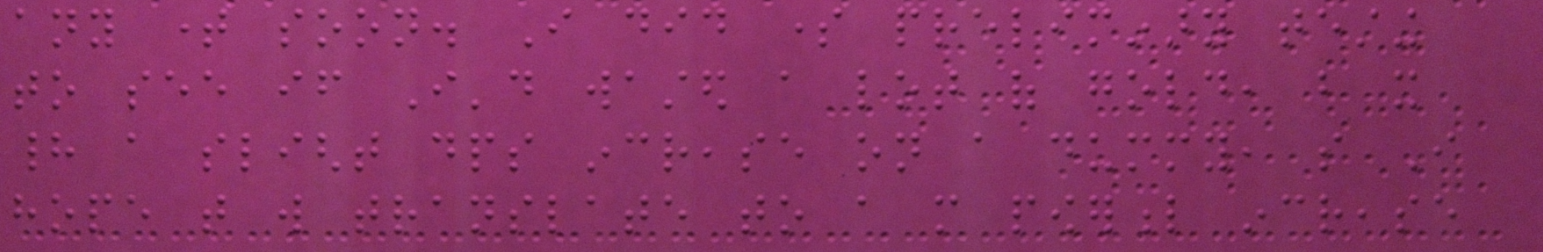any time soon. I did some preliminary testing
to see if I'd wasted a lot of gold, but it
had a slight dps increase on a dummy, so I
hope that will translate to a more powerful increase
